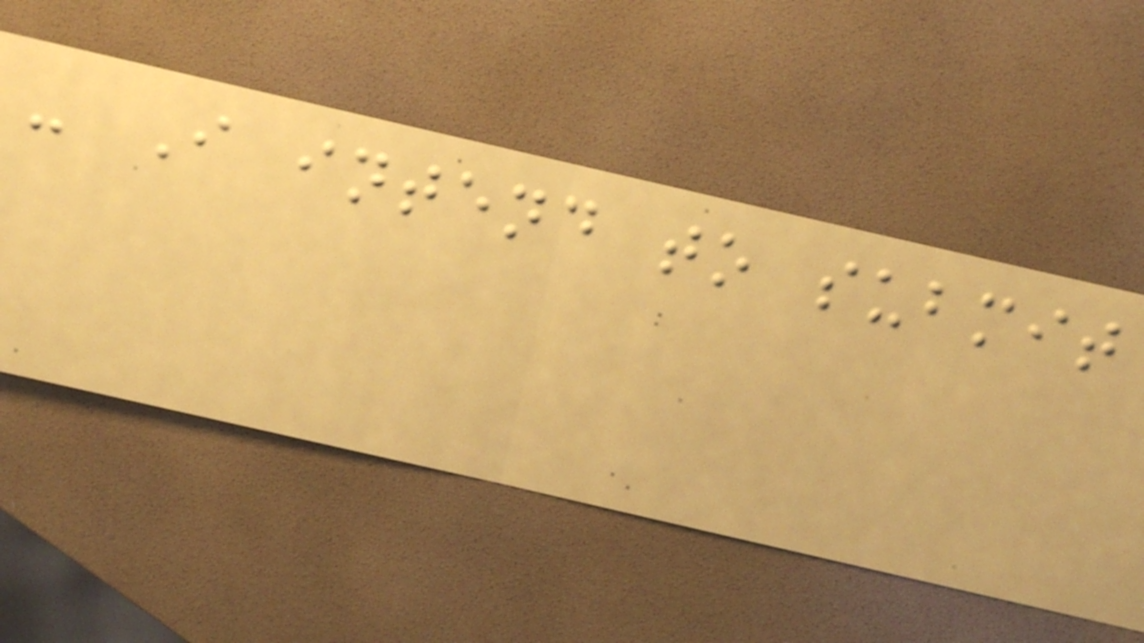- I intend to submit
